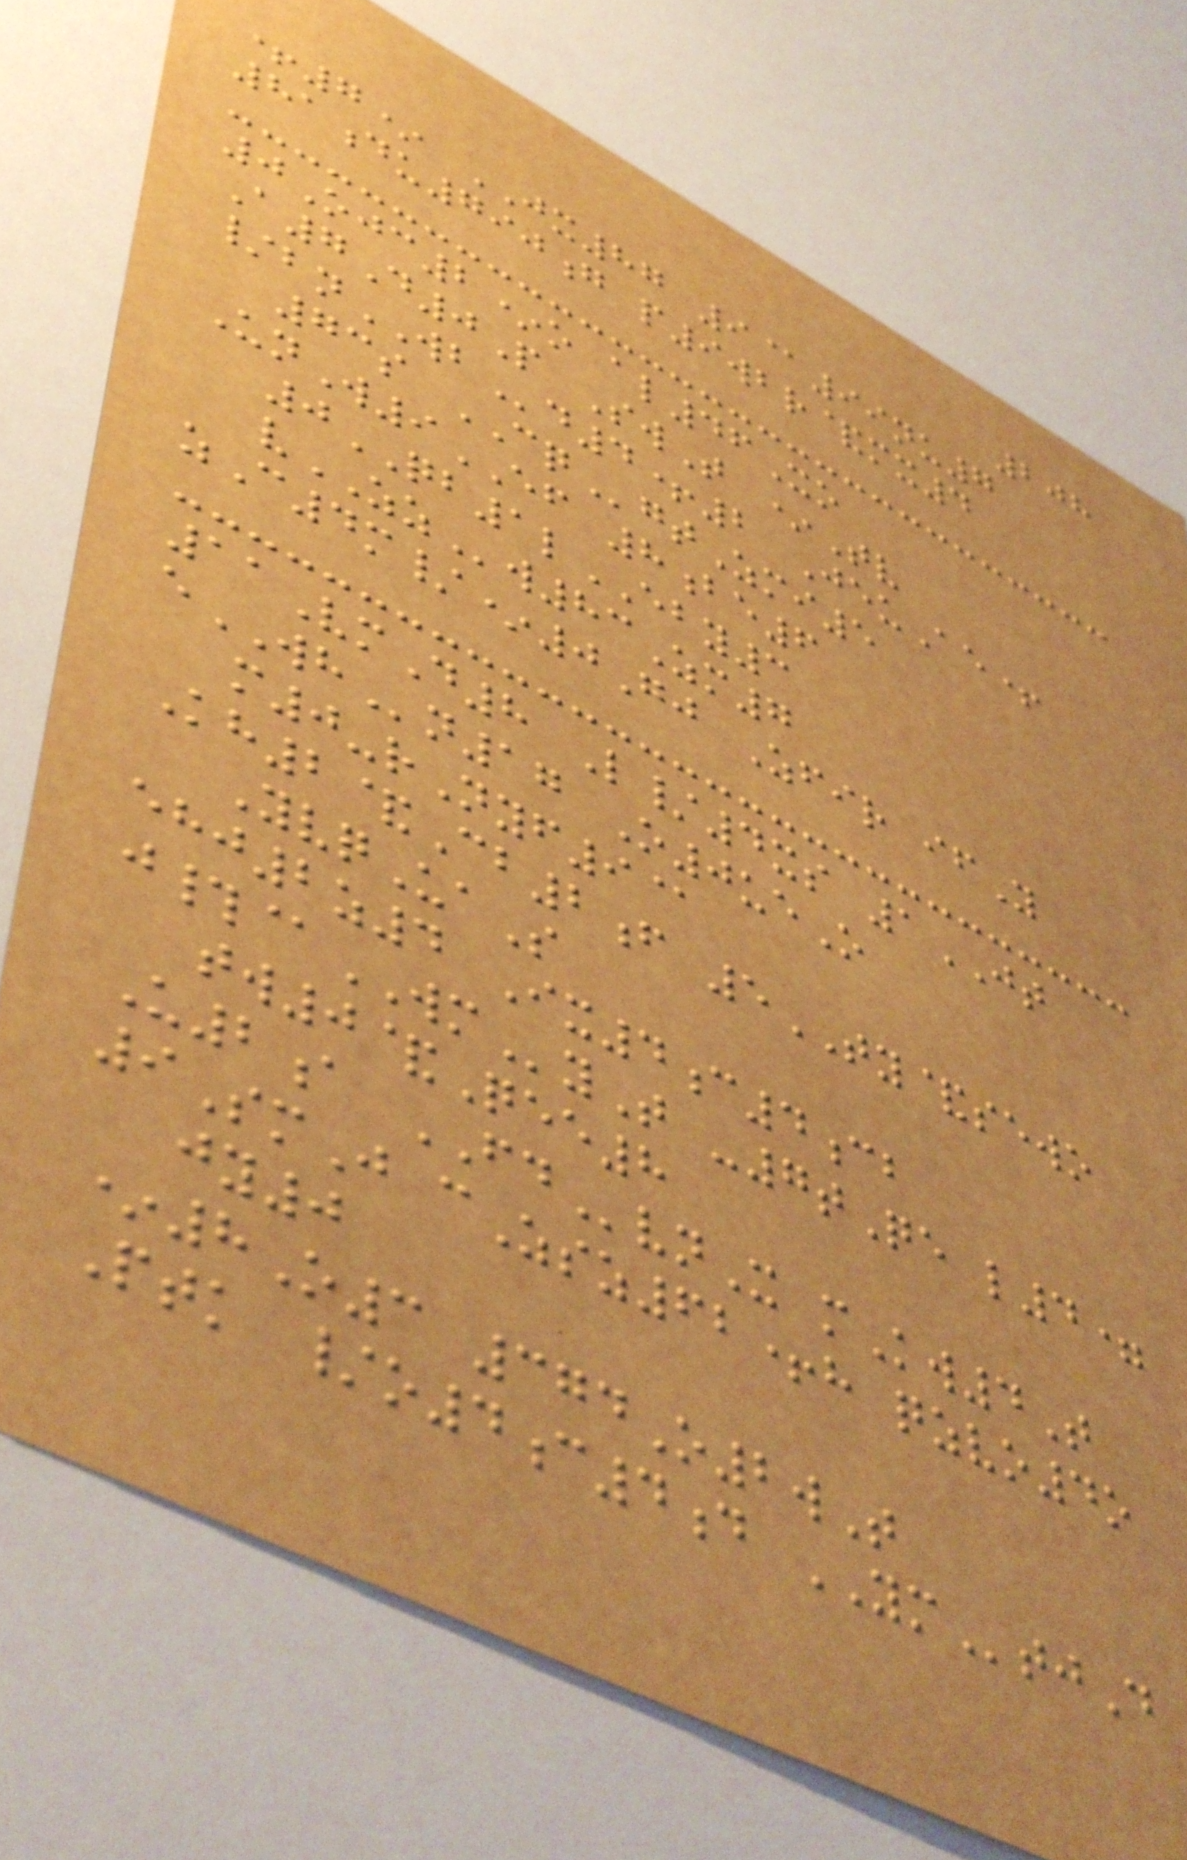208
+7* JX87 9@99nu7
81du790g p9wbr&mx4
0Ojc2*o al46Xo
A7D0P SwT *Tv
/bnWBd4+2 JeuAe+
73s CQgtZmi5
UnW9EF 8be6
0QB1lEBY3
vZZw83Zm7
zC4m/*0Gj Zfir ifY
11VmD8 L/4xs 1JT
eWHn17 O0ueO
m0-rNyf9@
Kh2&Cb2f 5TY&sewo
YvqUaS
ehj2z4 Ix4c4cb
j#@WMyT -7tQe l4=
tw0&Qee8
U2a FDvnX mKw4T
9SmJ cZsz62+h qzvo4o
jy0
*8O3 374O2wT
Ptk /o4c4d YMtjD
